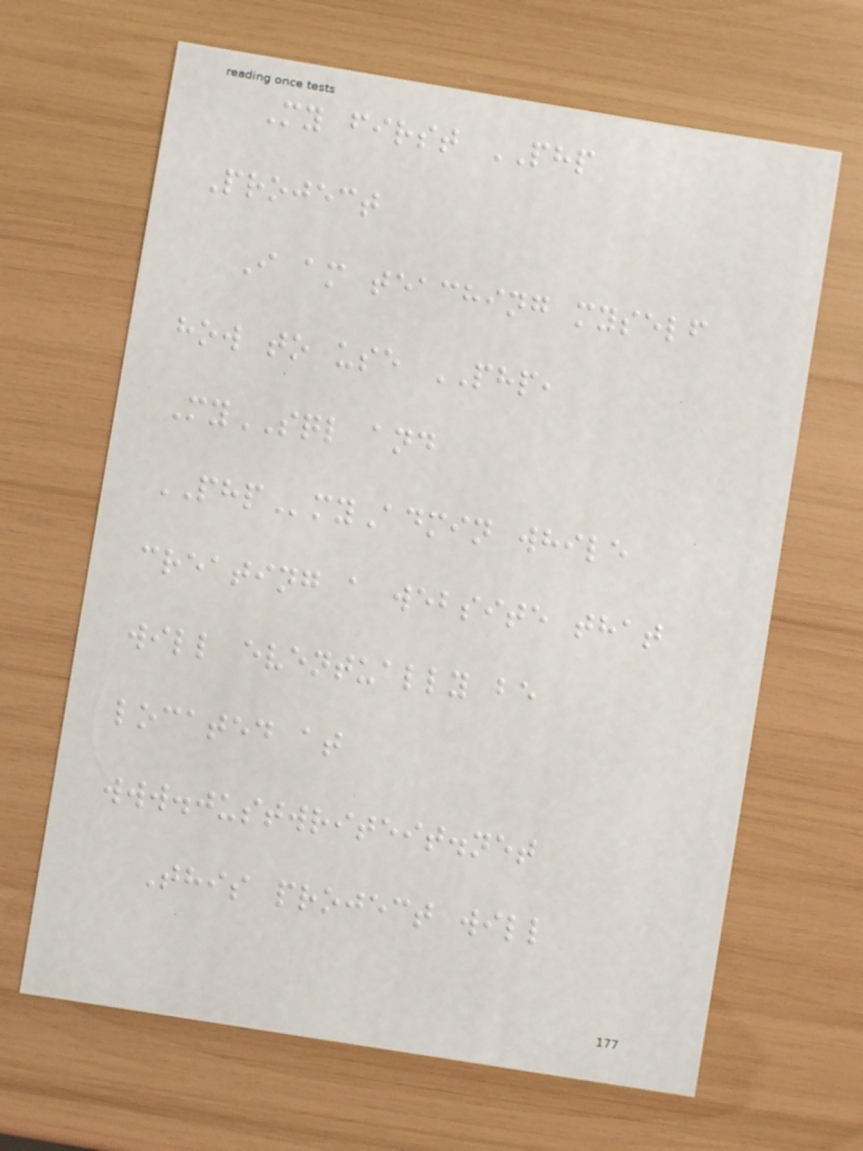My first PHP
Project
I am teaching myself
how to use PHP,
MySQL and
PHPmyAdmin while
creating a website that
will eventually be
located at
www.justwriteit.net
This project will
